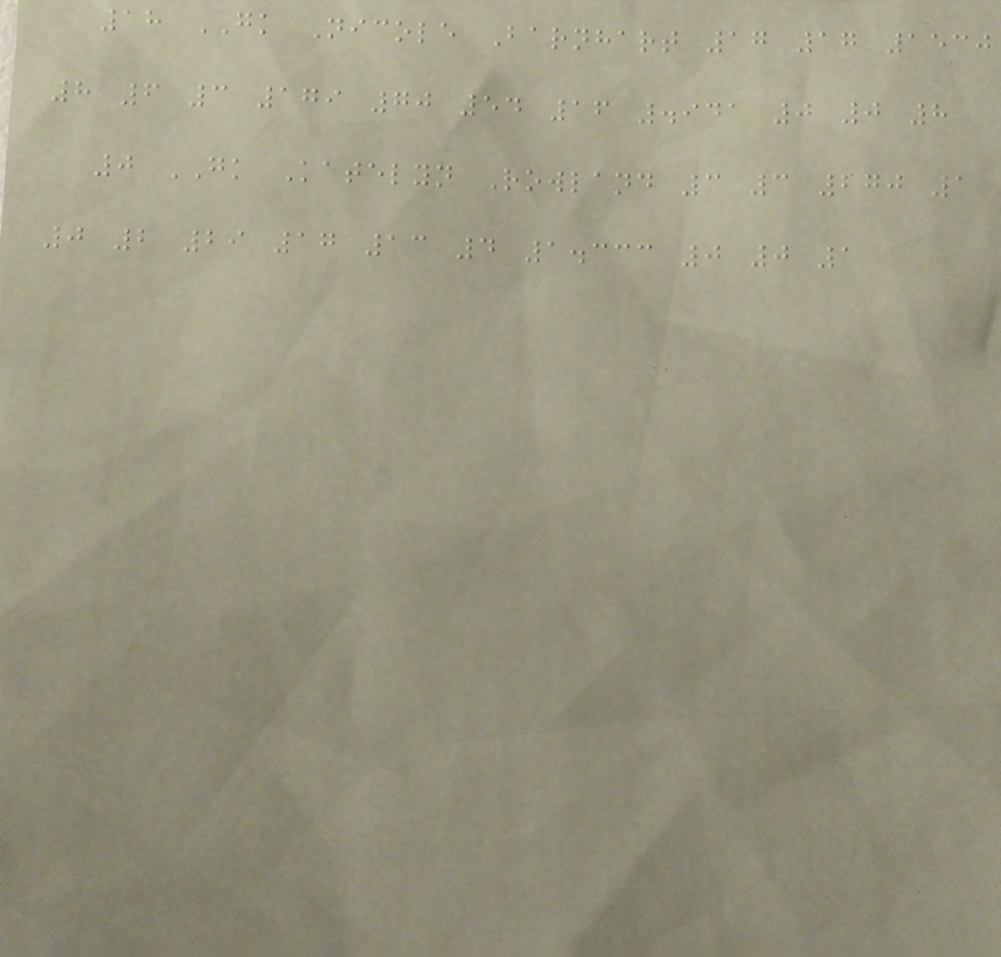18 GK Nicole Barnhart 17 17 1530
8 6 3 179 70 54 16 .941 0 0 8
0 GK Katelyn Rowland 3 3 270 1
0 2 29 17 13 4 1.333 0 0 1
